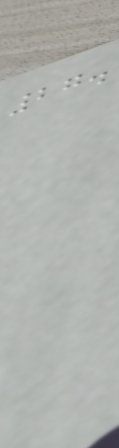27.
